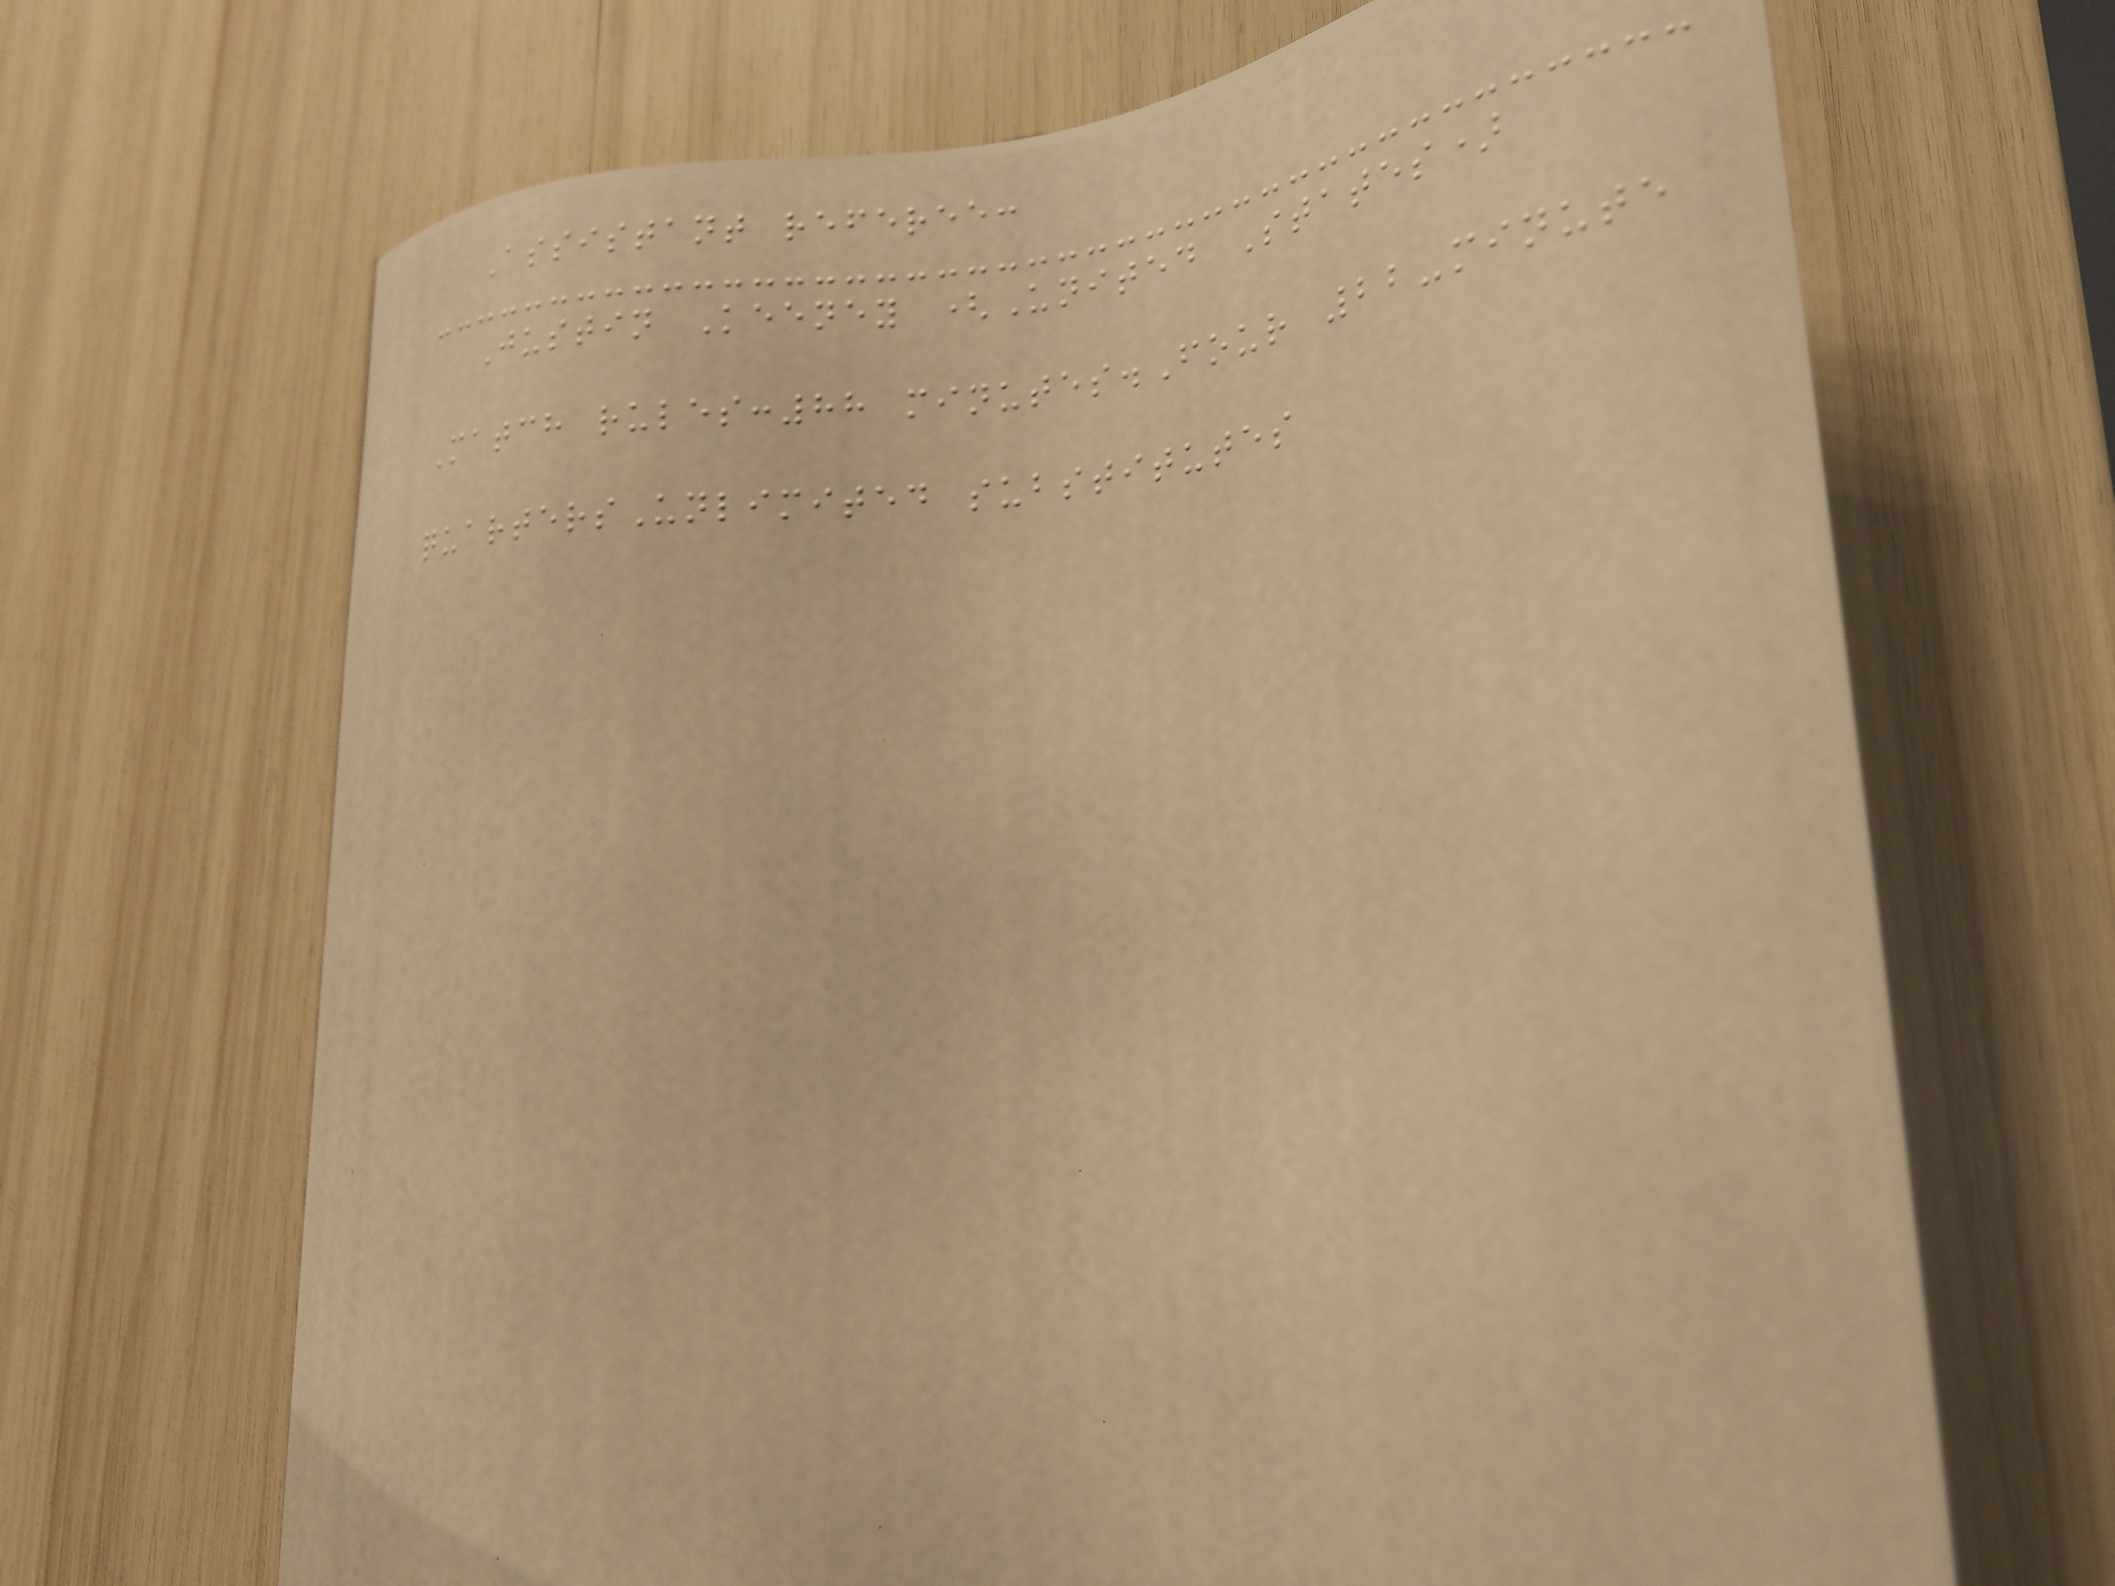Assistant referee:
Justin Keeney (United States)
Match rules:88 minutes.Four 22-minute
quartersUnlimited substitutes
